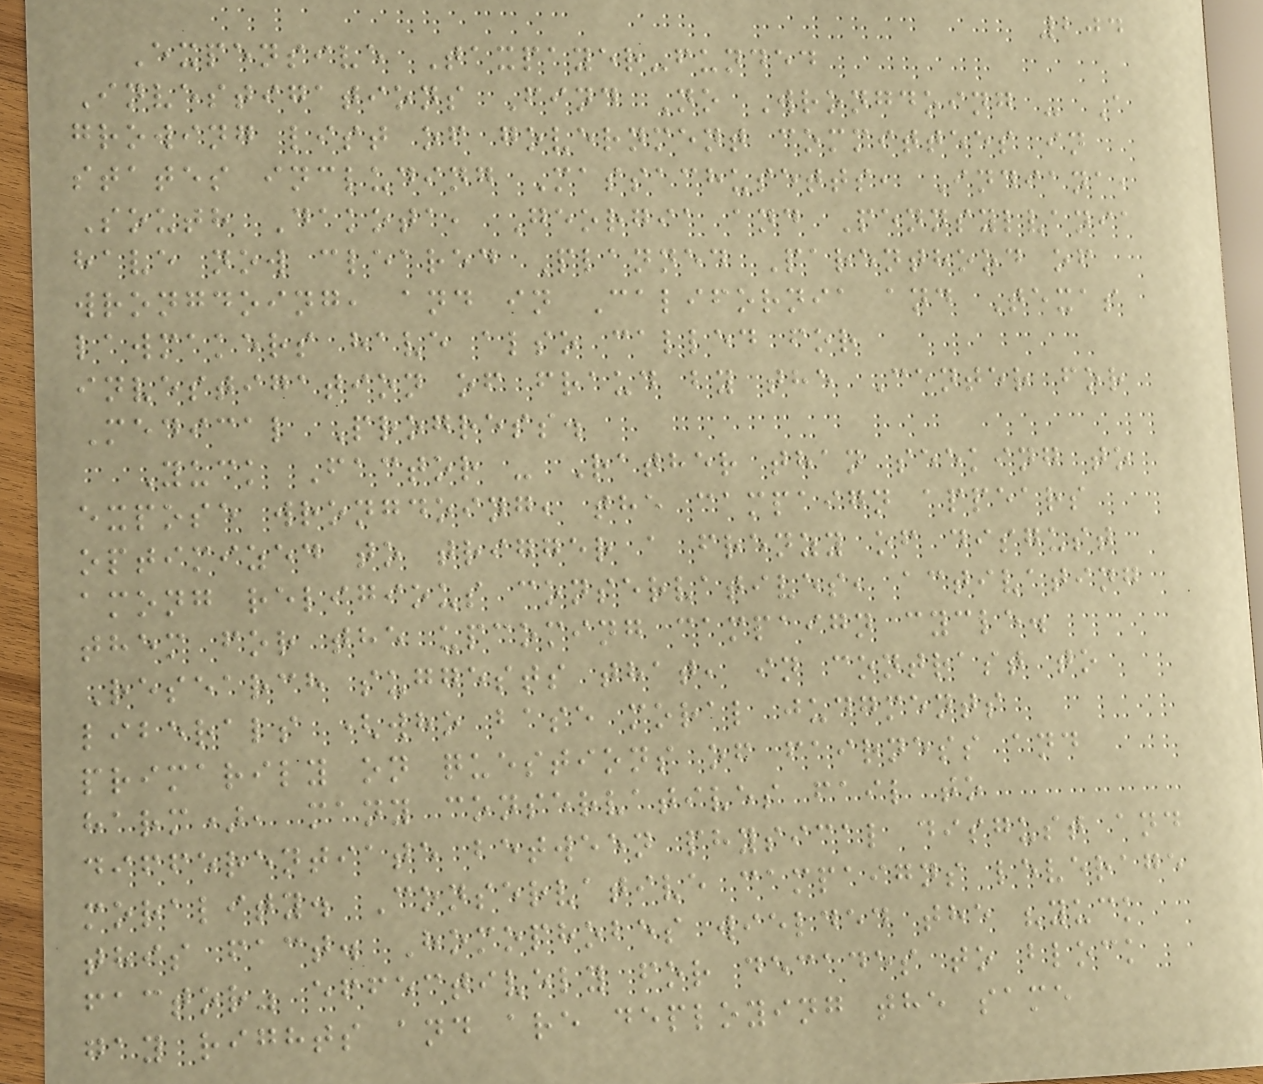204
Expensive Taxpayer-funded
Investigations Find No Wrongdoing - A
growing list of government committees in
states including Massachusetts, Indiana,
South Dakota, Georgia and Pennsylvania
have now cleared Planned Parenthood of
wrongdoing, and in California and Texas
lawmakers have also called for
investigation of fraud by the Center for
Medical Progress.
Yuck Factor - Rather than seeking to
expose wrongdoing, the campaign appears
optimized to trigger a frenzy of disgust
among religious conservatives, activating
them for the upcoming campaign cycle.
Research suggests that, in contrast to
liberals (who base moral judgments
primarily on questions of fairness and
harm), many conservatives fail to
differentiate between physical disgust and
morality. Conservative campaigns leverage
this fact. Homophobes wielded the "yuck
factor" effectively for decades to block
gay rights and are deploying the same
